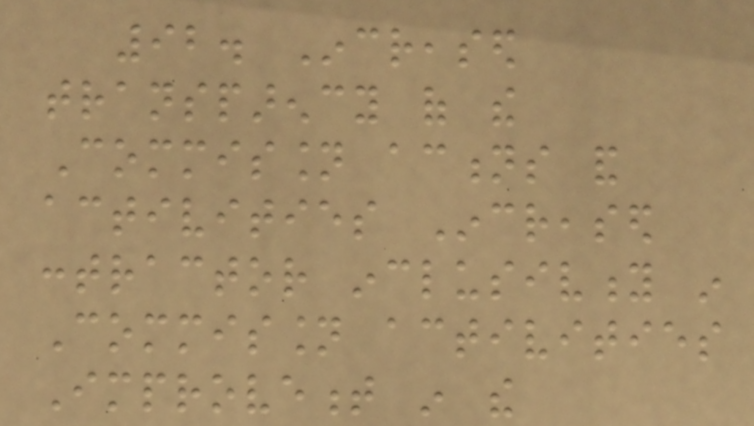92. Increased
transparency of the
Commission actions and
activities Increased
contractor inclusivity in
Commission activities
Improvement in the
